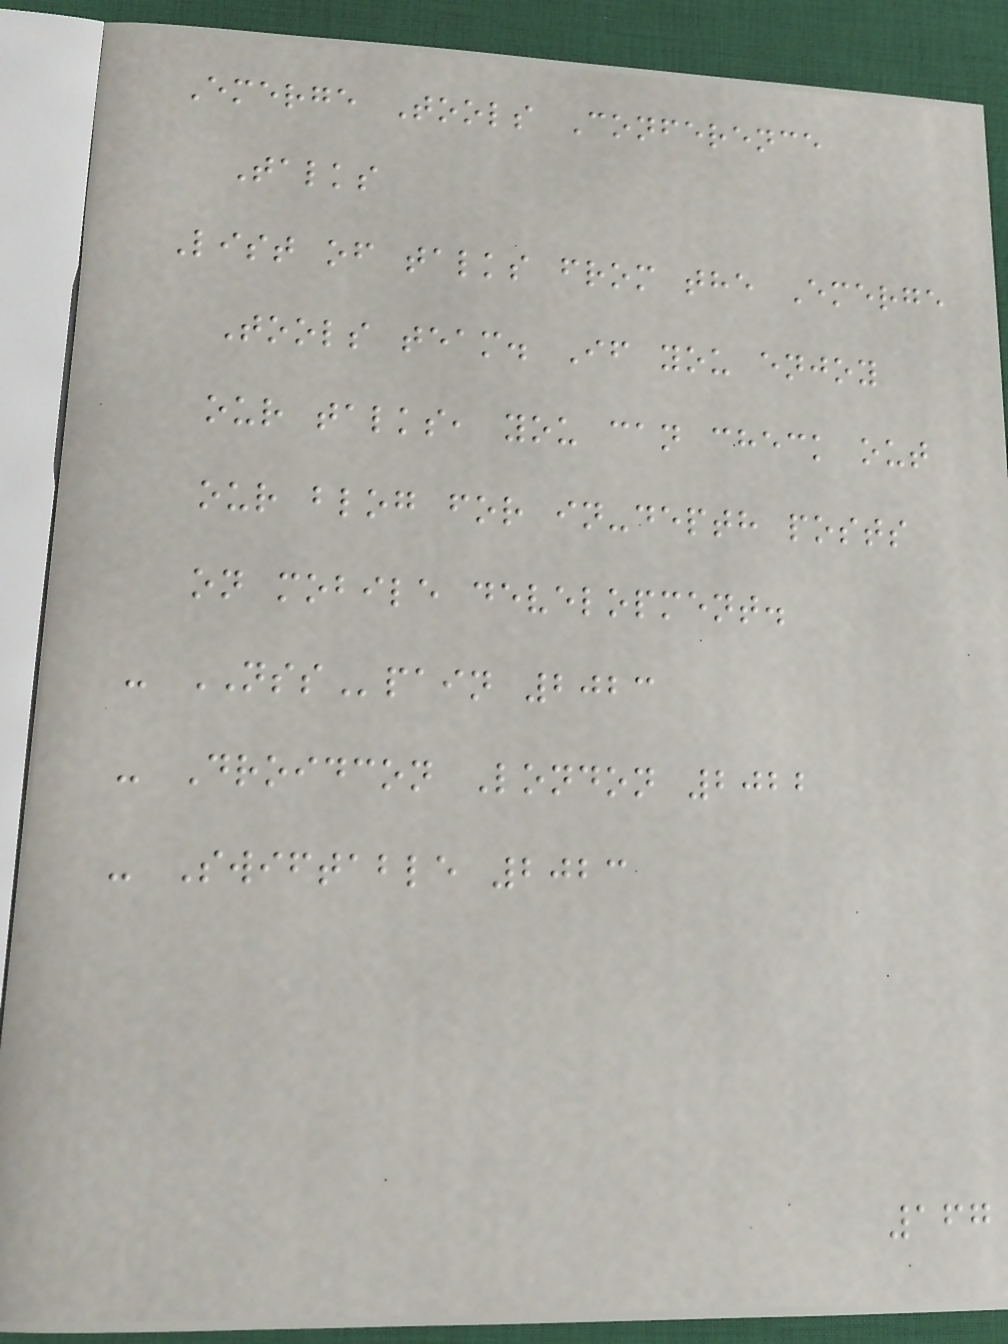Emerge Tools Conference
Talks
List of talks from the Emerge
Tools team. If you enjoy
our talks, you can check out
our blog for in-depth posts
on mobile development.
- NSSpain 2023
- Droidcon London 2022
- Swiftable 2023
167
